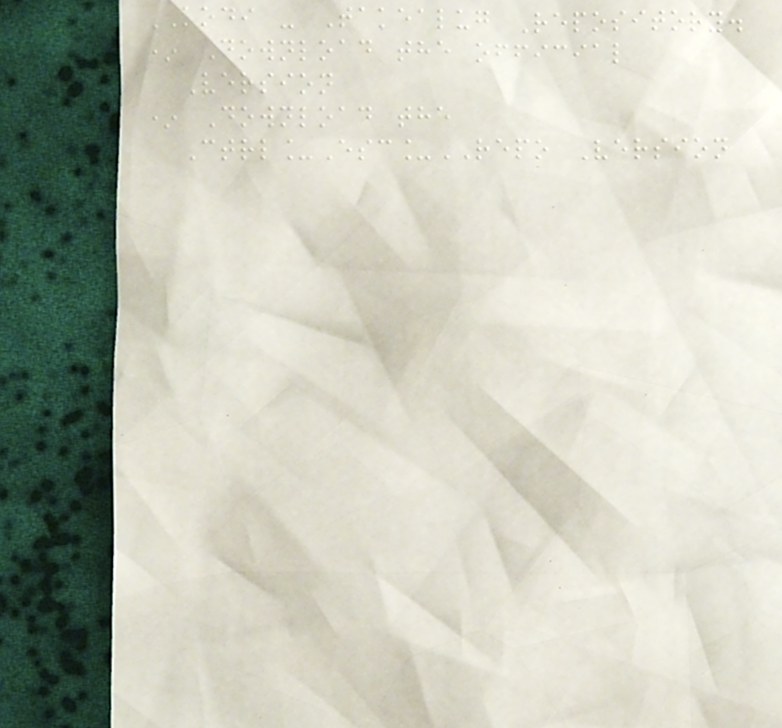KODI - Takealug Repository.
* Download the official
Version
* Download the
Ctrl_Esc_REPO Version
